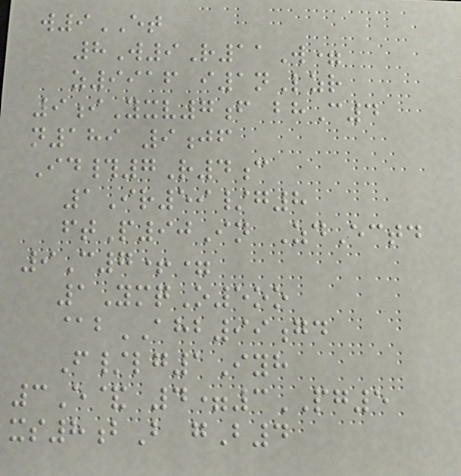w9ET
8W9R11W=
z9916 i1nLzr
9iYxv7f bhC4
n189 9jf
Id#7R4c
1Ir59/g8
ftP90In ZdEctd
9C7+=
1YmqO5oo
@bAHB99gd
F/lg1Iyh
3E& 4=3PG5
xs8bB gB4
